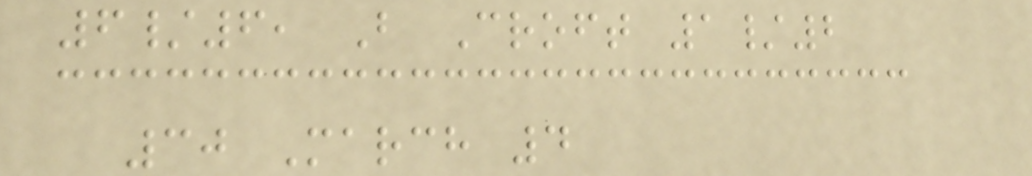6/6, B Croft 1/2
30 March 4
